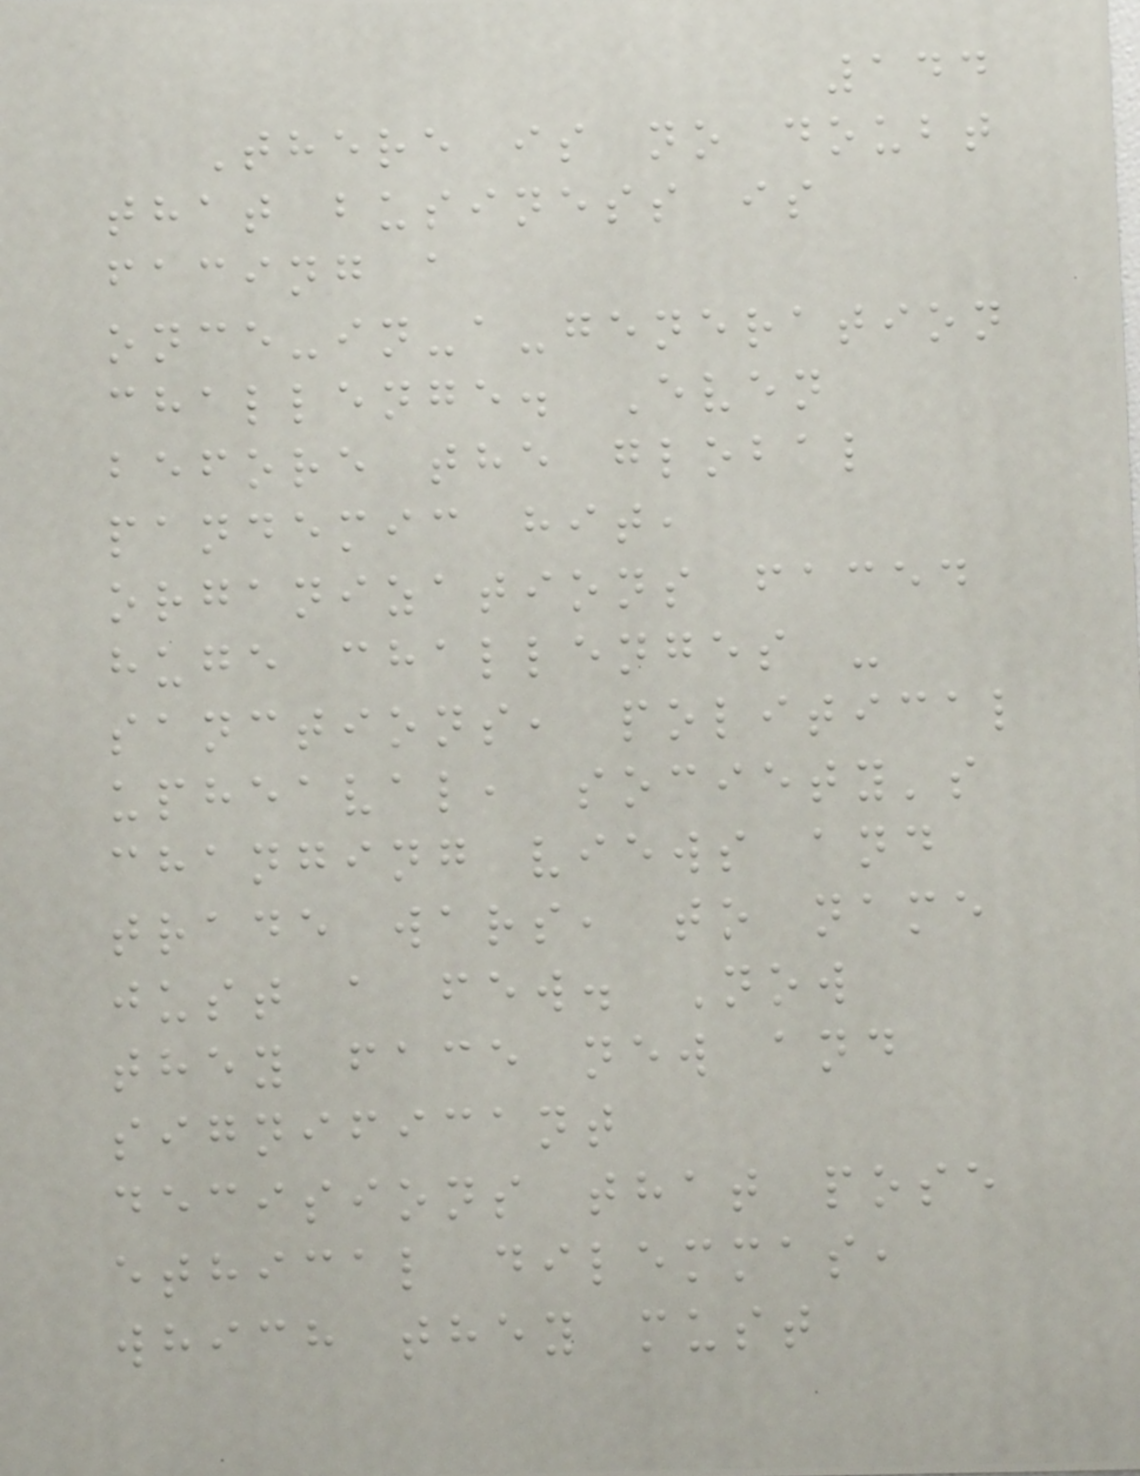144
There is no doubt
that business is
facing a
once-in-a-generation
challenge. Even
before the global
pandemic hit,
organizations faced
huge challenges -
sanctions, political
upheaval, society's
changing views and
trade wars, to name
just a few. Now
they face new and
significant
decisions that pose
ethical dilemmas,
which they must
